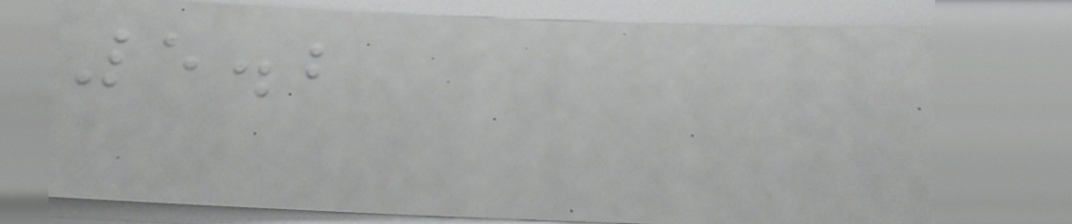5.2
